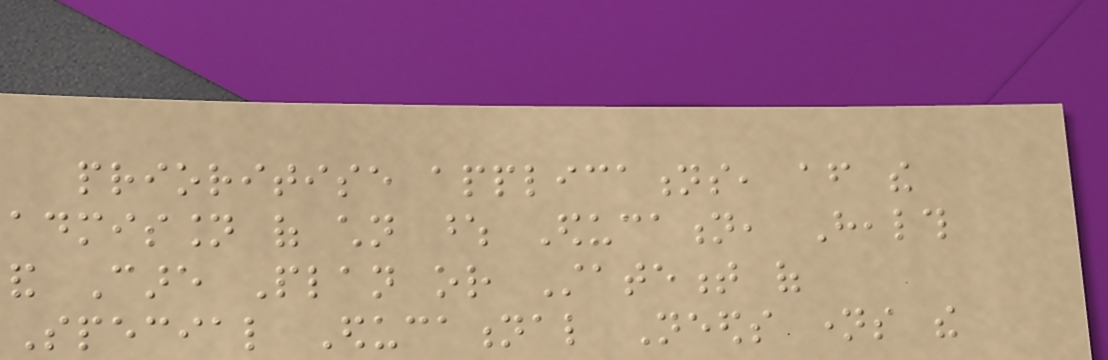prioritise applications, after the
admission of children whose Education, Health
and Care Plan or Statement of
Special Educational Needs names the
